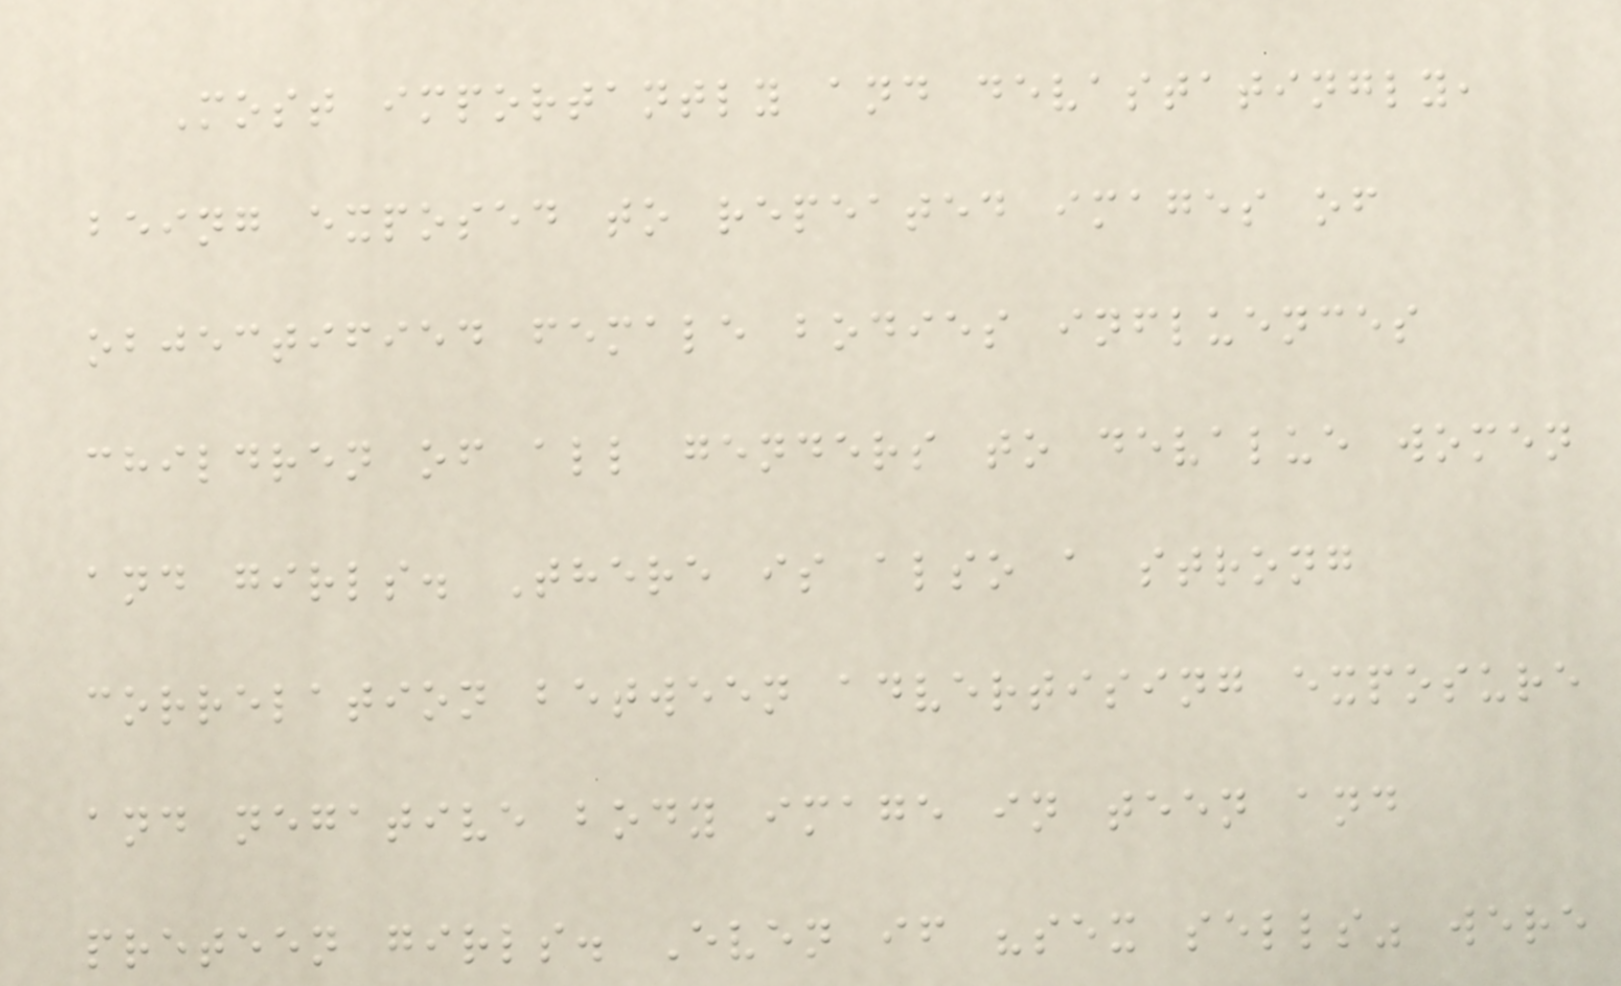Most importantly and devastatingly,
being exposed to repeated images of
objectified female bodies influences
children of all genders to devalue women
and girls. There is also a strong
correlation between advertising exposure
and negative body image in teen and
preteen girls. Even if "sex sells" were
